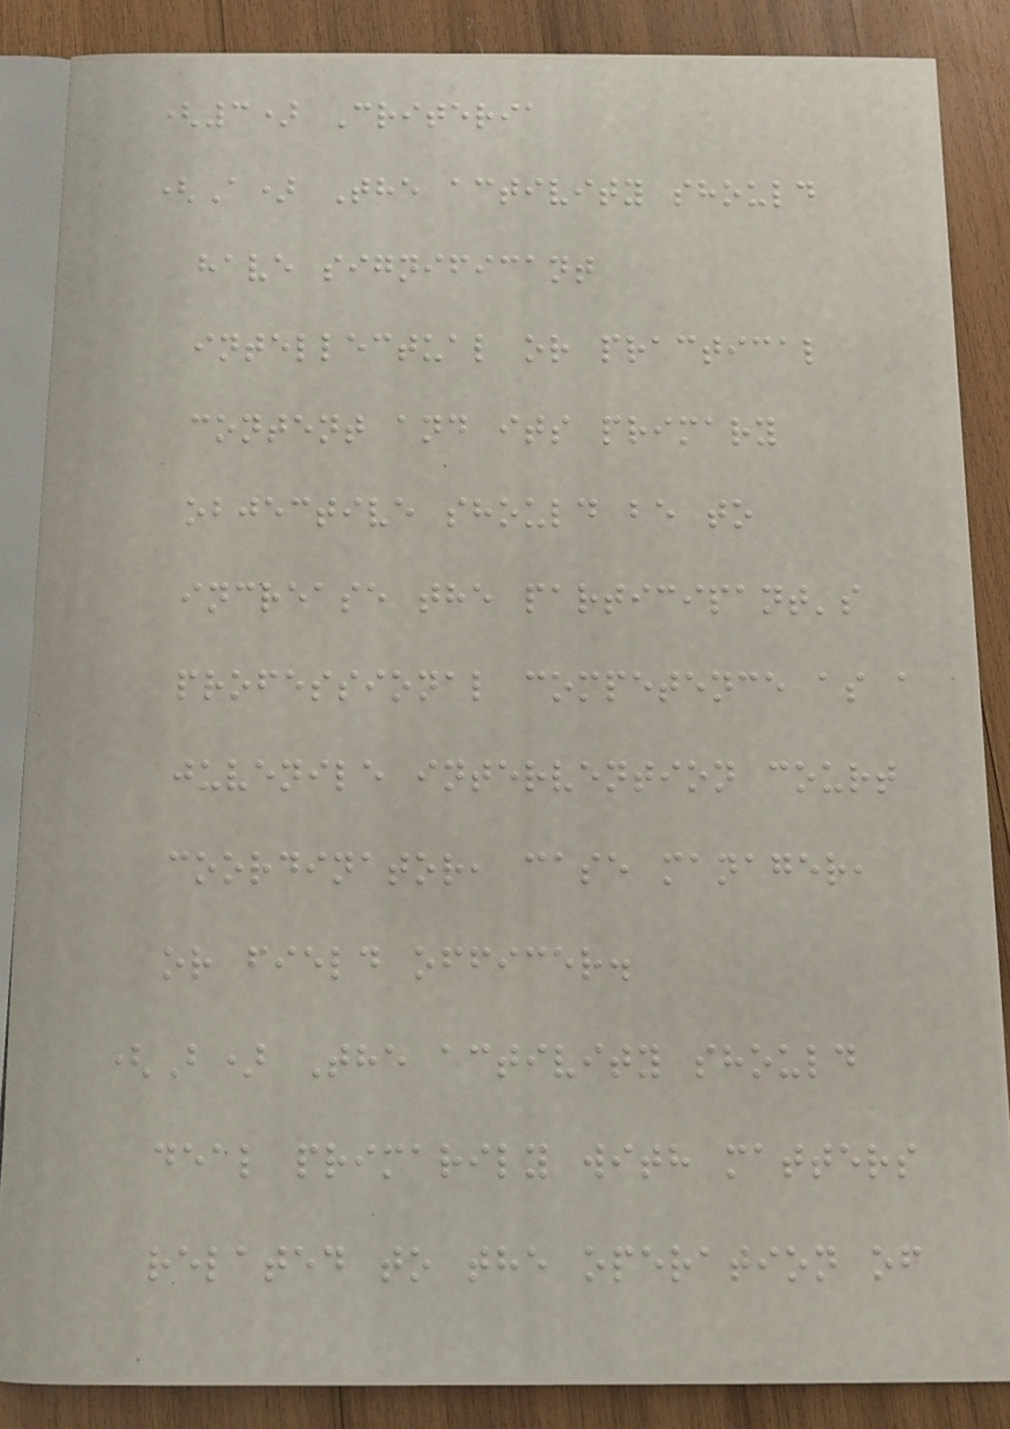(3) Criteria
(A) The activity should
have significant
intellectual or practical
content and its primary
objective should be to
increase the participant's
professional competence as a
juvenile intervention court
coordinator, case manager,
or field officer.
(B) The activity should
deal primarily with matters
related to the operation of
